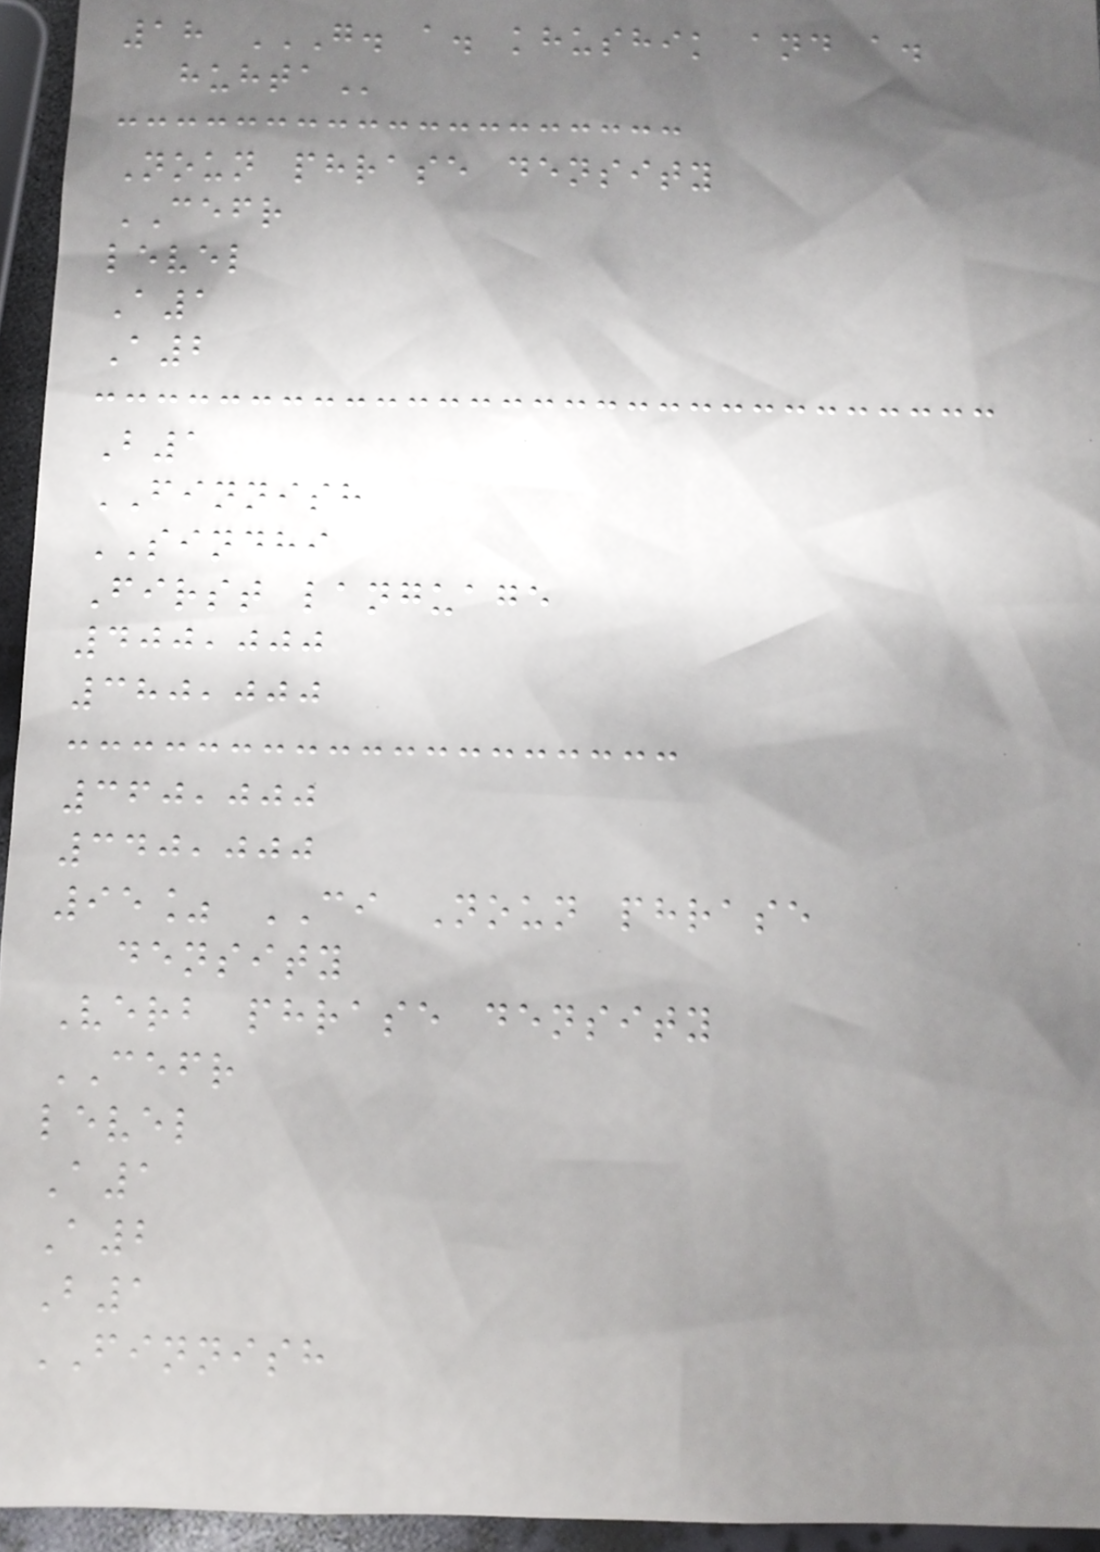18 G. A. KHUSHIK AND A.
HUHTA
Noun phrase density
CEFR
level
A1
A2
B1
FINNISH
SINDHI
First language
400,000
380,000
360,000
340,000
95% CI Noun phrase
density
Verb phrase density
CEFR
level
A1
A2
B1
FINNISH
